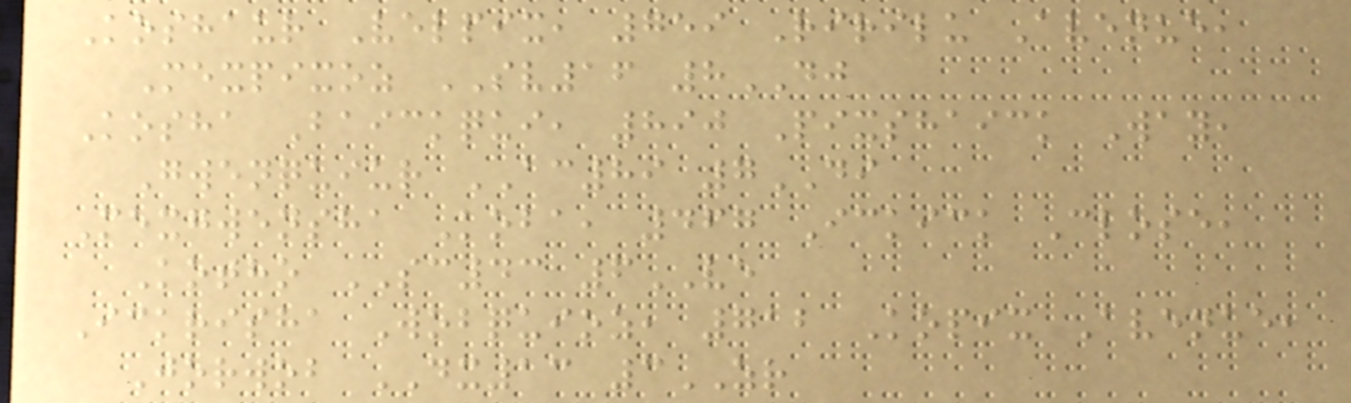Koshaur Velpix, 759 Ririlu Avenue,
Mexpixoz SV16 8DJ
Kosha Baickqui, 890 Pixshaick Way,
Gwenquiur AC89 7DI
Mexgwensha Koba, 467 Ickick Close,
Kotho SC43 6VE
Ickrisha Wobquioz, 712 Kopix Avenue,
Jorwob DX13 3ZR
